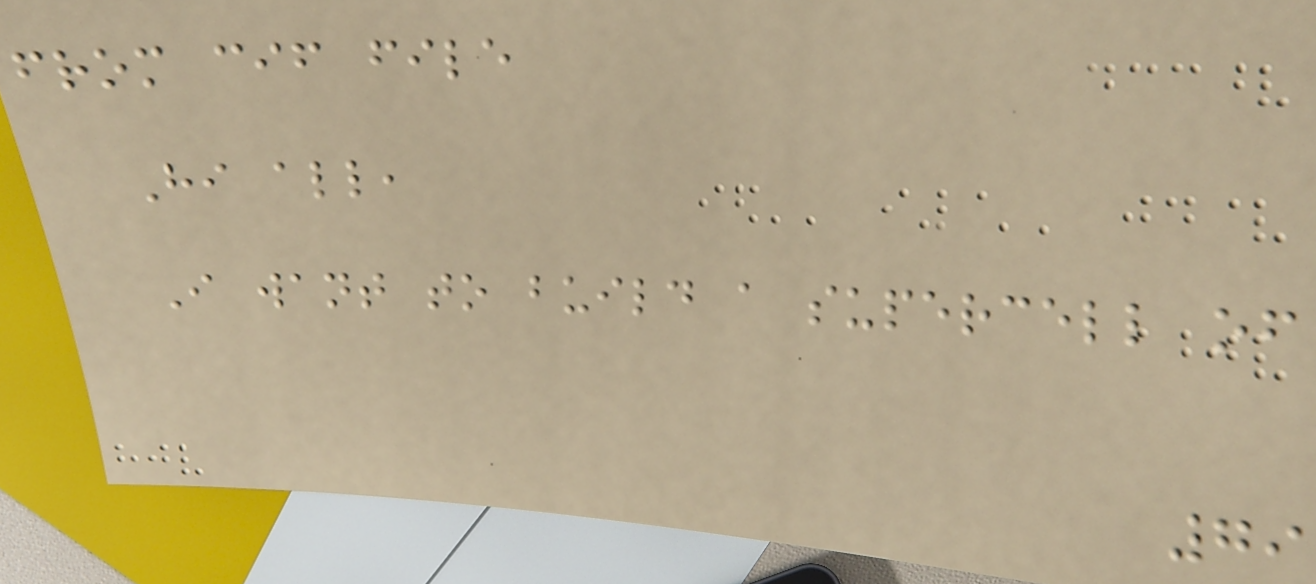from cif file
Hi all,
I want to build a supercell of
79
